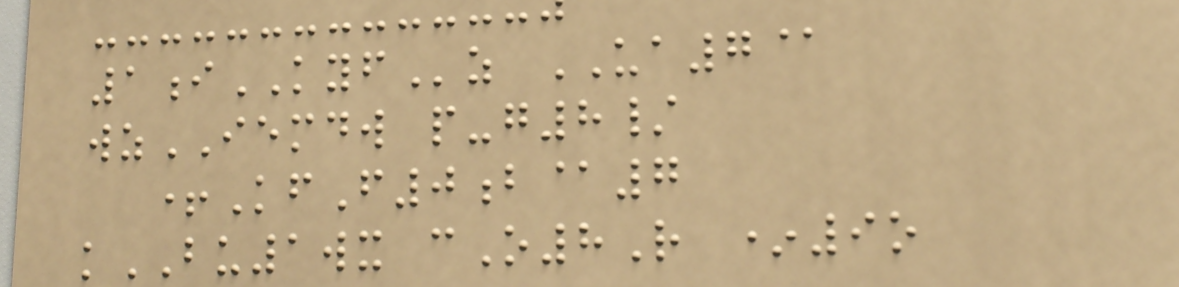1iKYFz UA7@
wzIEMDW p-g8/
+KfF0b@7
kBU1wx cO8R *9o
